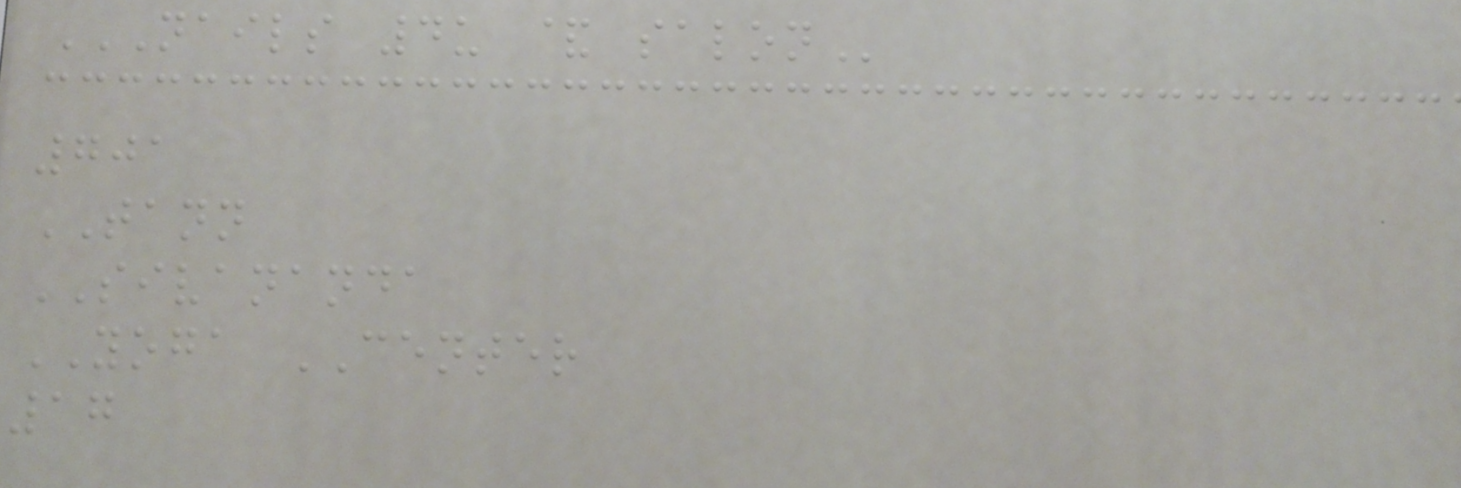NAILS 4U & SALON
701
TANN
SIVANANDA
YOGA CENTER
17
